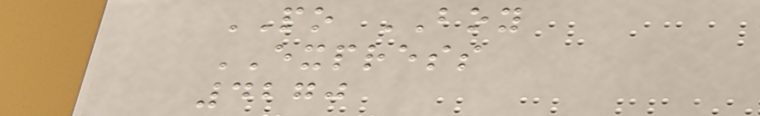PO BOY
EXPRESS
4270
